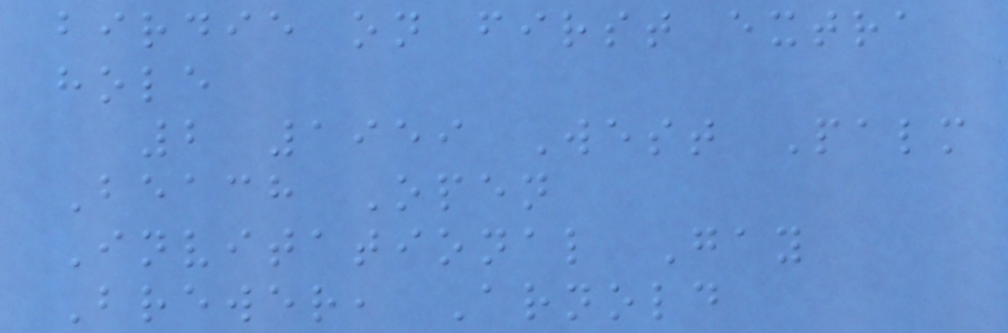birdie on first extra
hole
2 1959 West Palm
Beach Open
Invitational Gay
Brewer, Arnold
